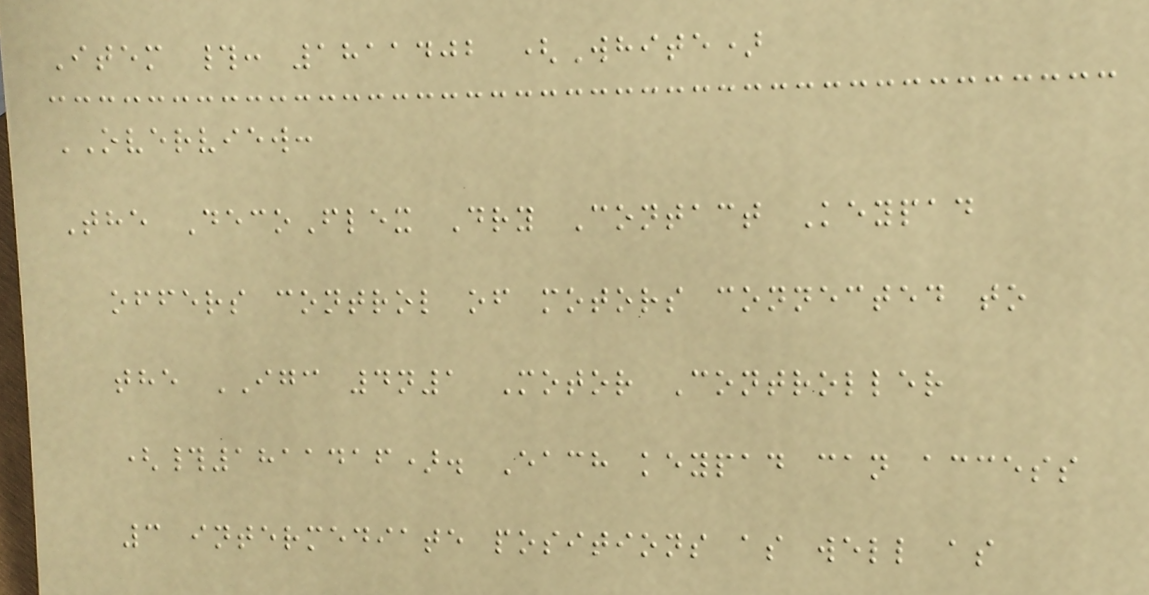Item #: 1811402 (White)
OVERVIEW:
The DecoFlex Dry Contact Keypad
offers control of motors connected to
the IGC 4n1 Motor Controller
(#1811416). Each keypad can access
3 intermediate positions as well as
